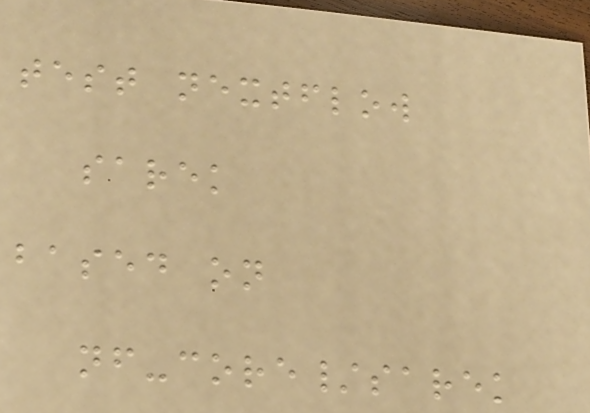test nextflow
sarek
based on
nf-core/sarek
